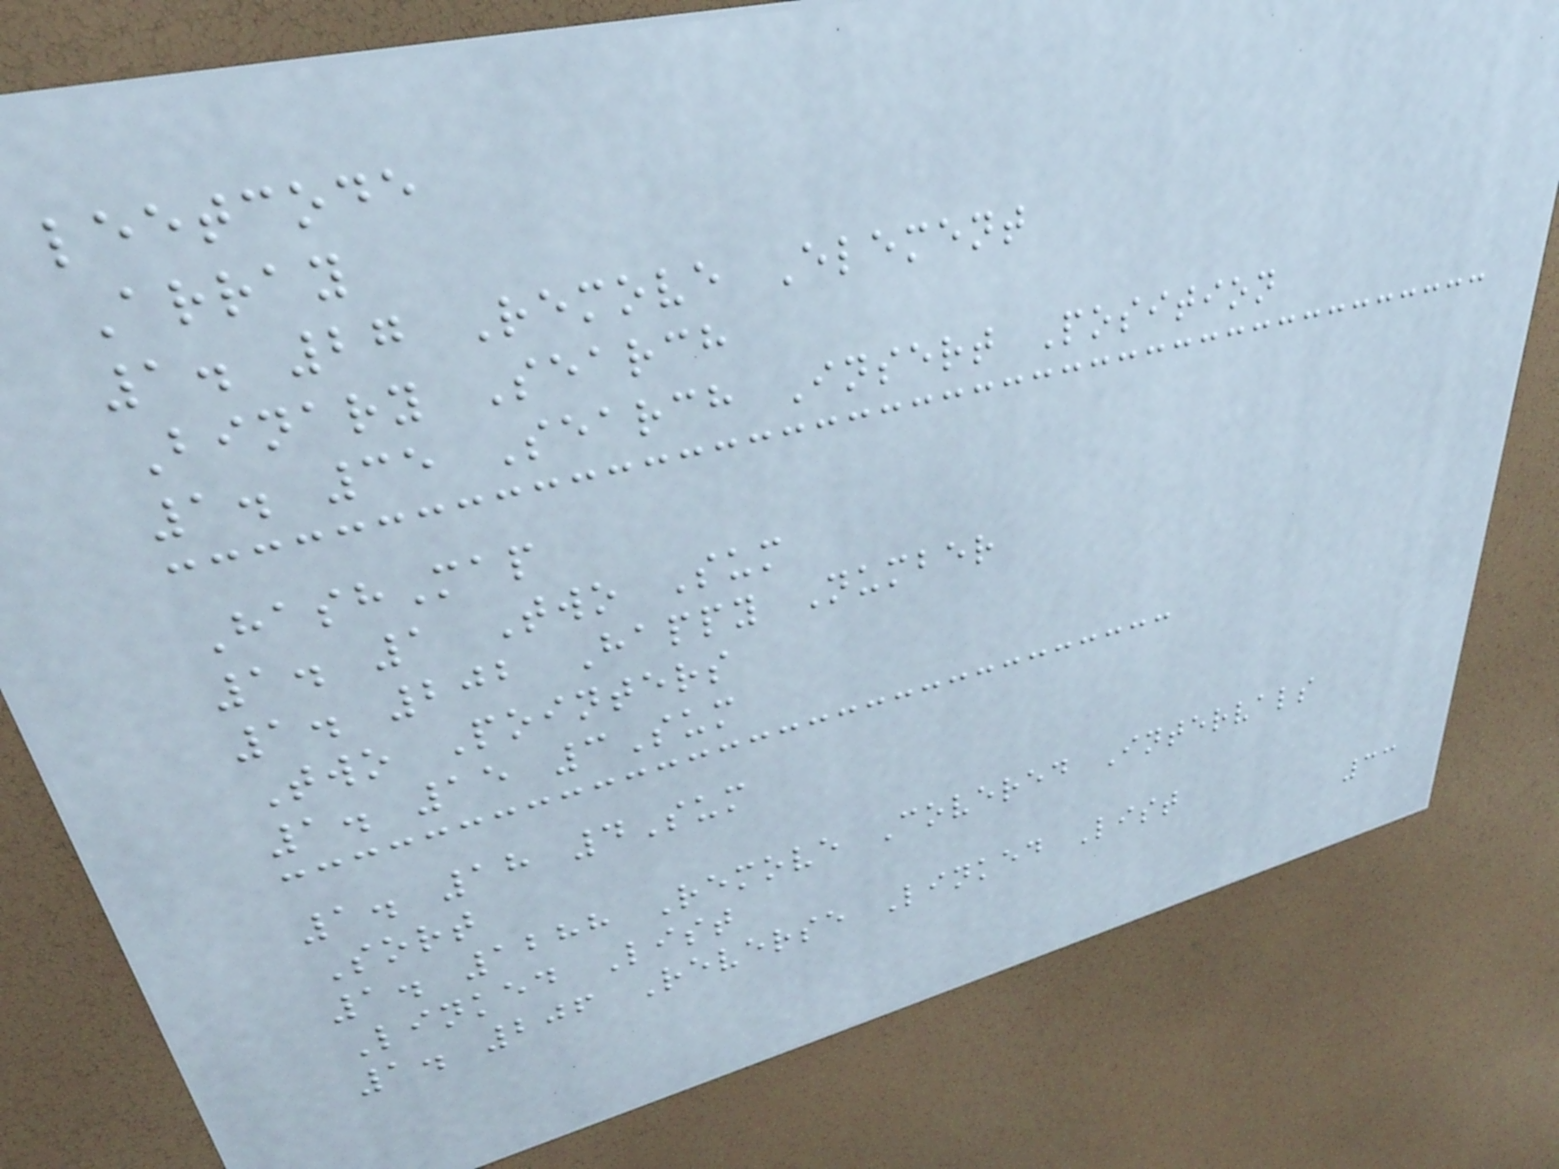leetcode
Array
1. 27 Remove Element
Binary Search
1. 35 Search Insert Position
HashMap
1. 1 Two Sum
1. 202 Happy Number
Two Pointers
1. 15 3Sum
1. 18 4Sum
Sort
1. 1288 Remove Covered Intervals
Linked List
1. 206 Reverse Linked List
33
